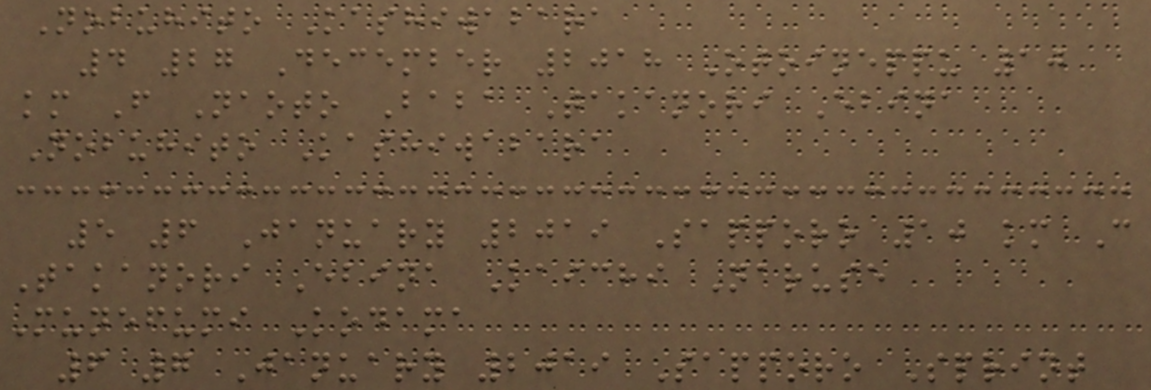Nobuhito Kashiwabara
4 27 December 2018 Otoineppu 10
km F Naoto Baba Takanori Ebina
Nobuhito Kashiwabara
5 6 January 2019 Sapporo 10 km C
Takanori Ebina Kaichi Naruse
Munefumi Kodama
6 7 January 2019 Sapporo Sprint
